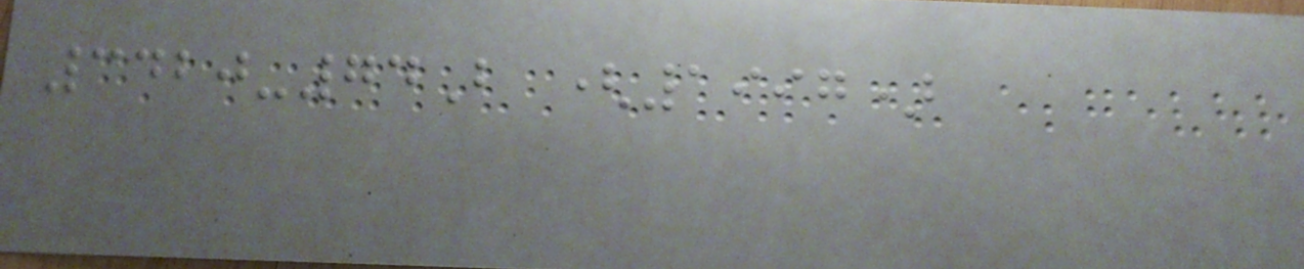3420-74B (1997)
